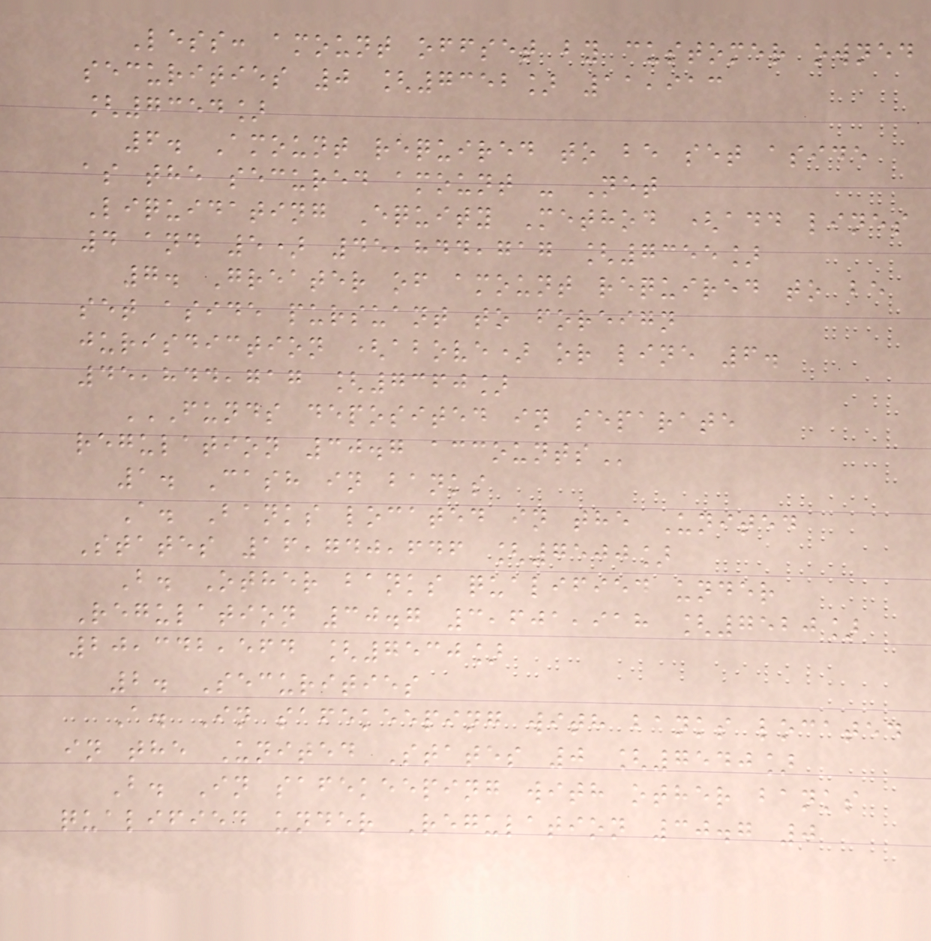Less: amount offset by customer owned
securities 0 [7352] 11,913
[7354]
6. Amount required to be set aside
as the secured amount - Net
Liquidating Equity Method (add lines
4 and 5) 45,844,717 [7355]
7. Greater of amount required to be
set aside pursuant to foreign
jurisdiction (above) or line 6.
45,844,717 [7360]
FUNDS DEPOSITED IN SEPARATE
REGULATION 30.7 ACCOUNTS
1. Cash in banks
A. Banks located in the United
States 16,740,646 [7500]
B. Other banks qualified under
Regulation 30.7 3,601,918 [7520]
20,342,564 [7530]
2. Securities
A. In safekeeping with banks located
in the United States 0 [7540]
B. In safekeeping with other banks
qualified under Regulation 30.7 0
